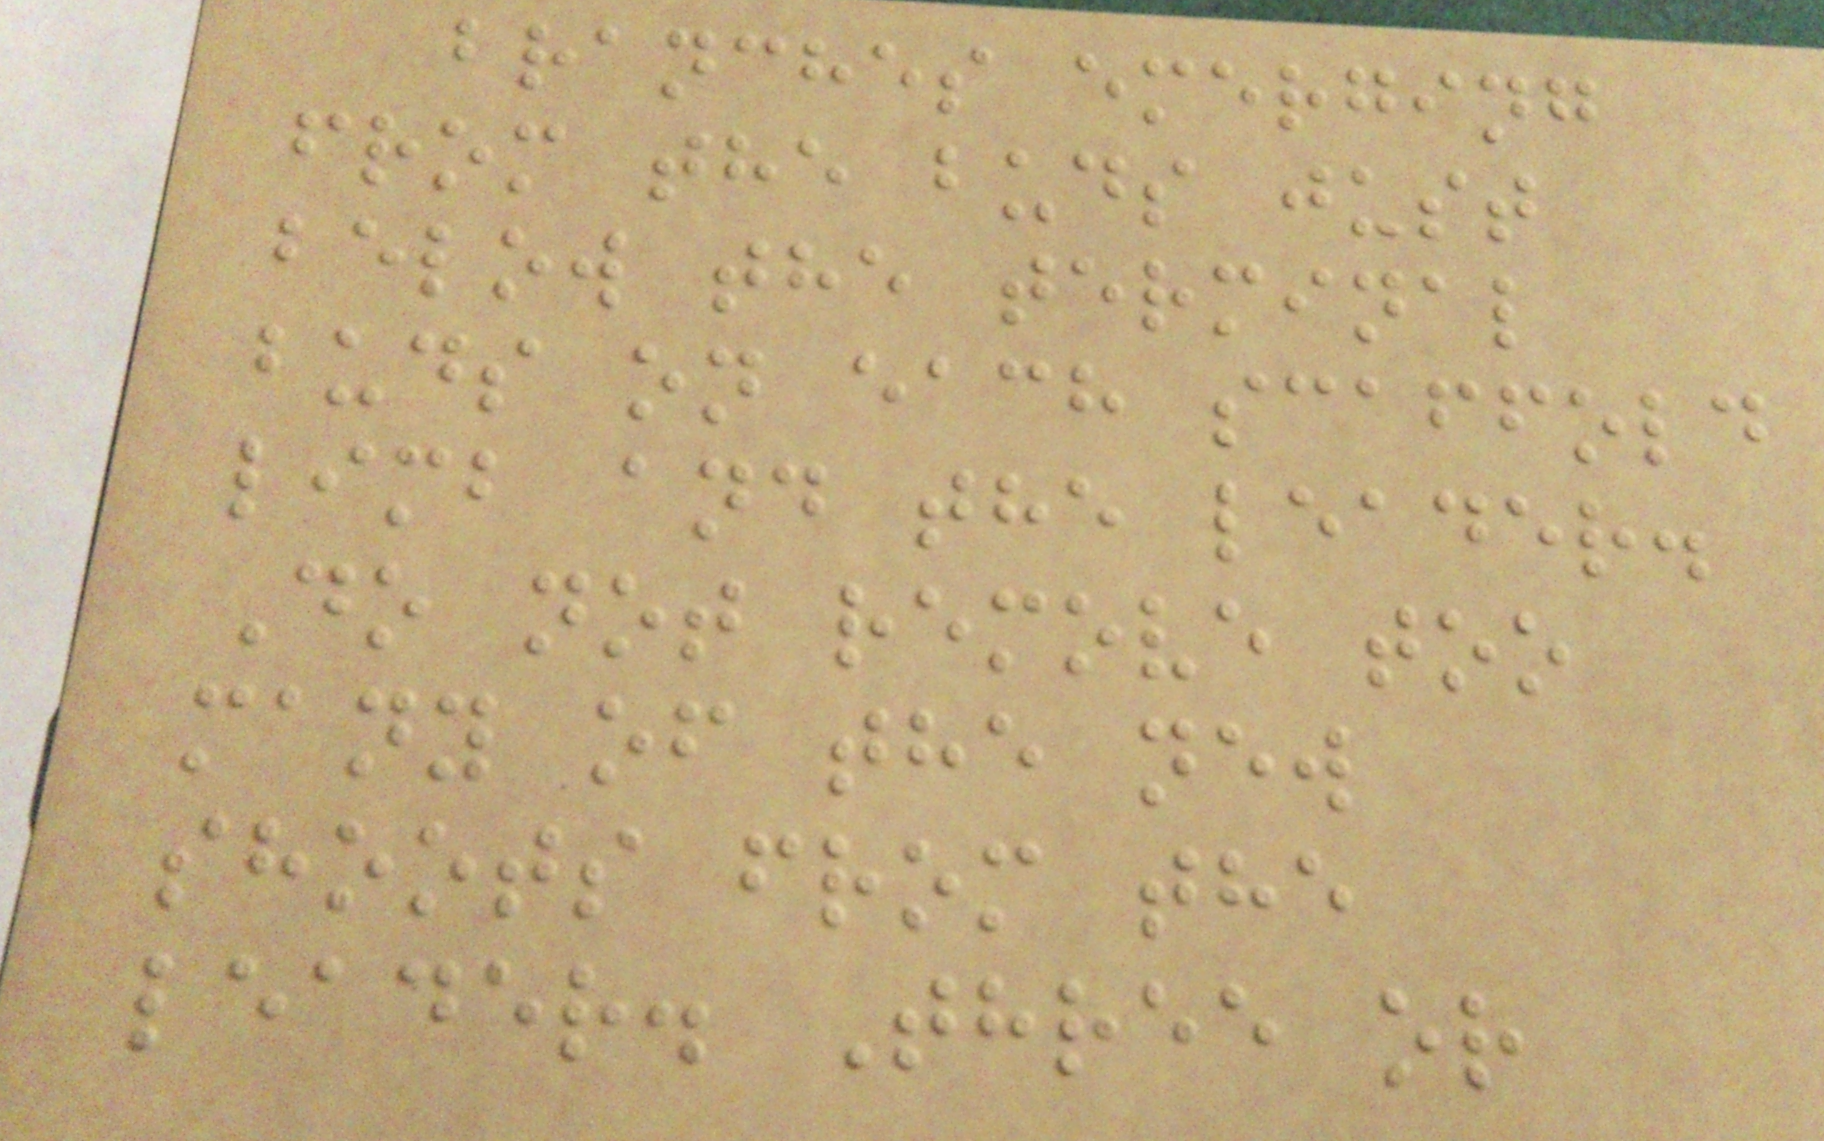branches emerging
from the buds just
below the terminal
buds on each scaffold
limb and the leader.
Do not remove too
many of the new
shoots from the
leader. Three or
